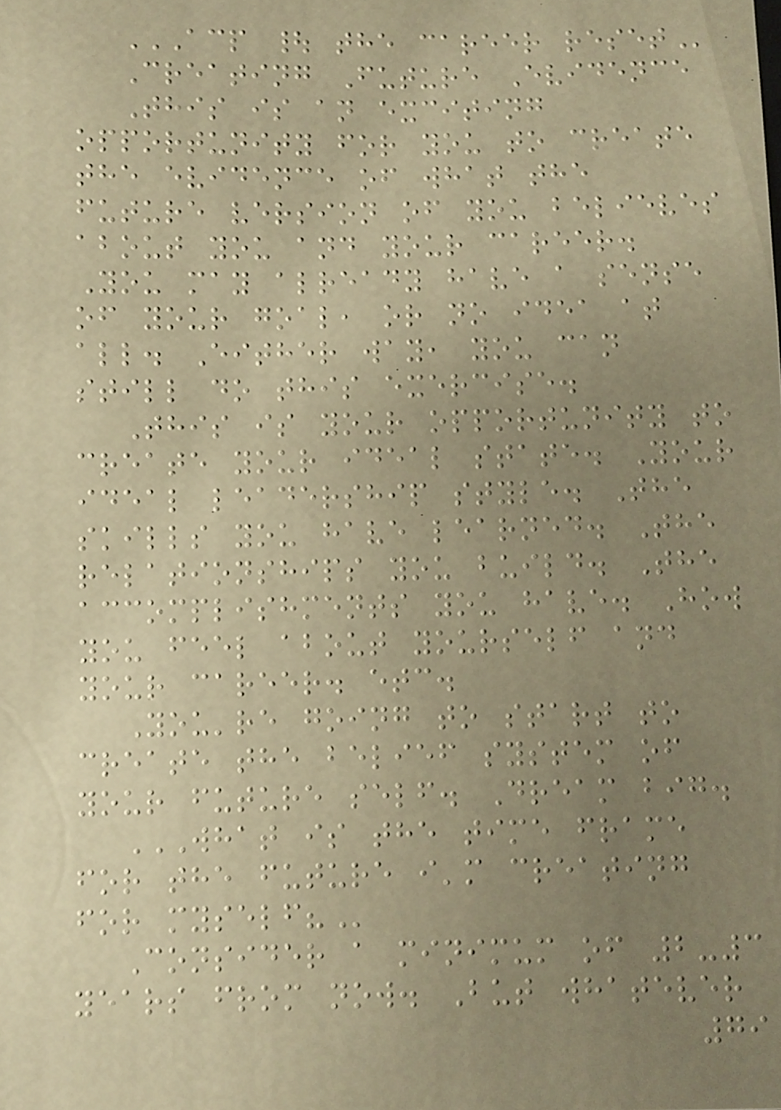ACP | THE CAREER RESET
Creating Future Evidence
This is an exciting
opportunity for you to create
the evidence of what the
future version of you believes
about you and your career.
You may already have a sense
of your goal, or no idea at
all. Either way, you can
still do this exercise.
This is your opportunity to
create your ideal state. Your
ideal leadership style. The
skills you have learned. The
relationships you build. The
accomplishments you have. How
you feel about yourself and
your career. etc.
You're going to start to
create the belief system of
your future self. Dream big.
WHAT IS THE TIME FRAME
FOR THE FUTURE I'M CREATING
FOR MYSELF?
Consider a minimum of 2-3
years from now. But whatever
79
